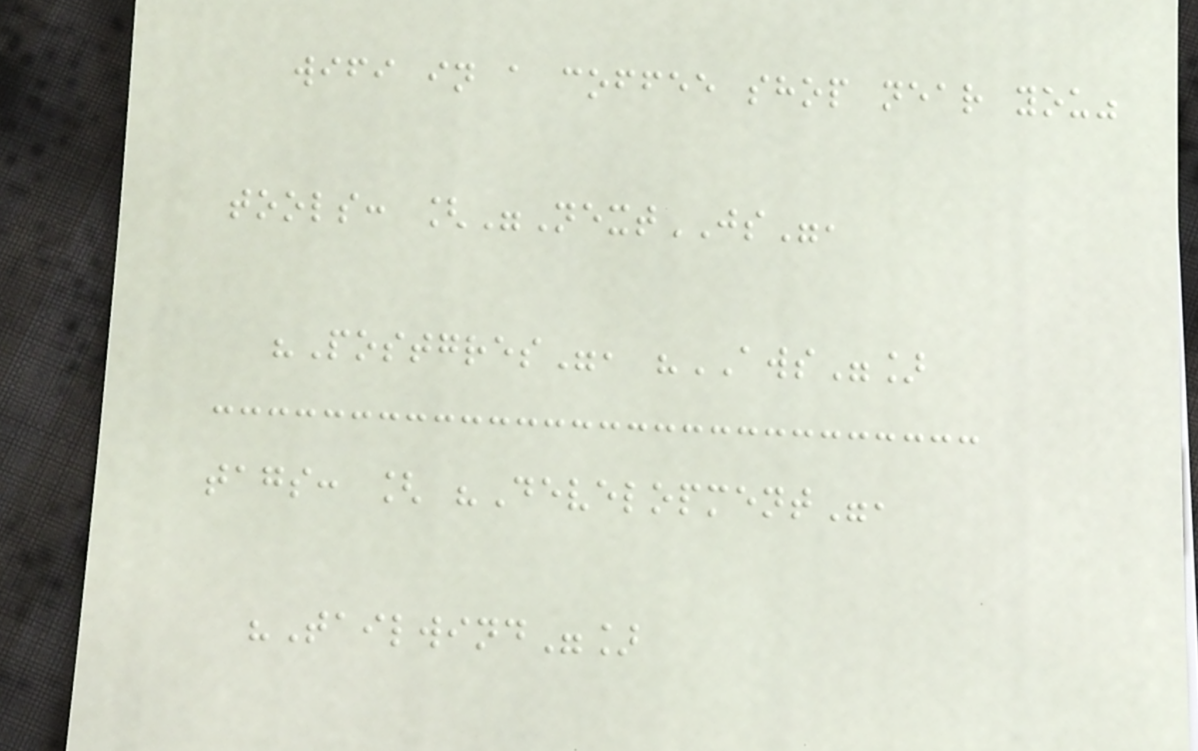wifi in a coffee shop near you"
tools: ["NextJS",
"Postgres", "AWS"]
tags: [ "Development",
"Tailwind"]
